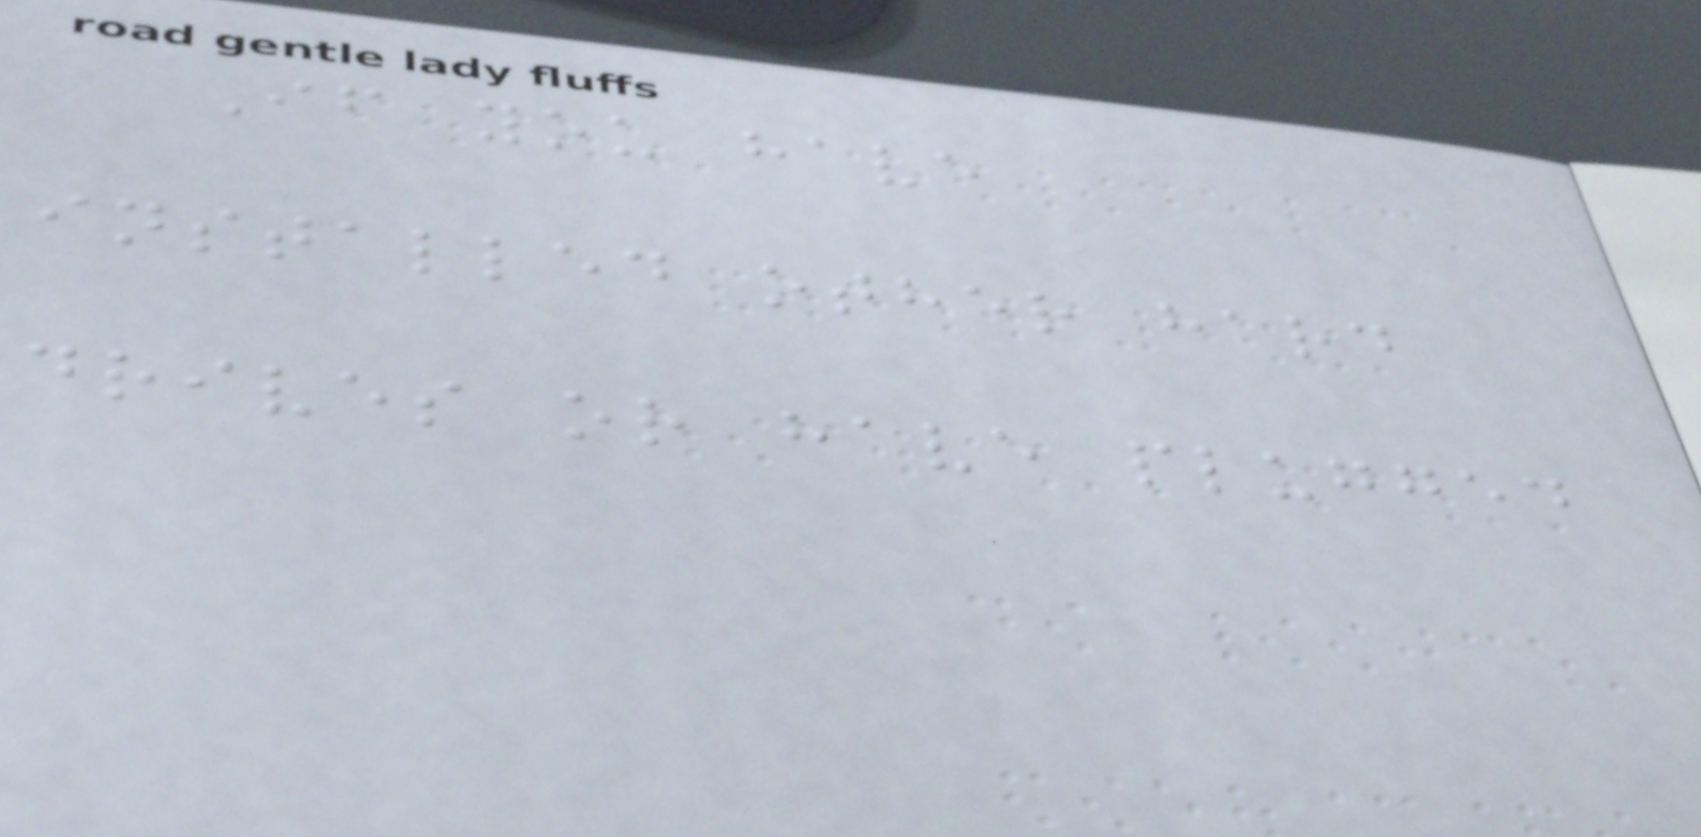If you have
installed other hard
drives or have plugged
